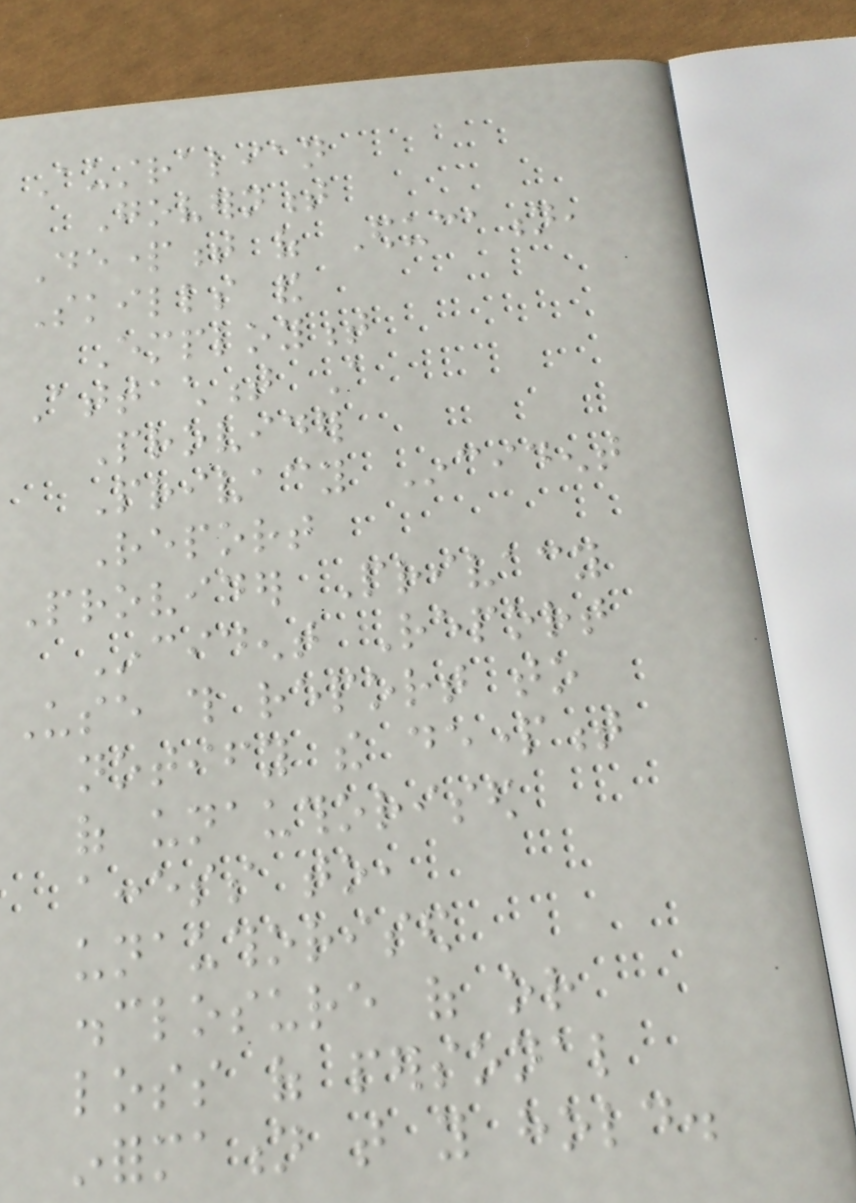Australian
Government
Department of Education,
Skills and
Employment
Attachment A
Provider
Privacy Incident
Report
Provider Privacy
Incident Report
Use this report to
notify the department
of unauthorised
access to,
unauthorised
disclosure of or
loss of personal
information that you hold.
